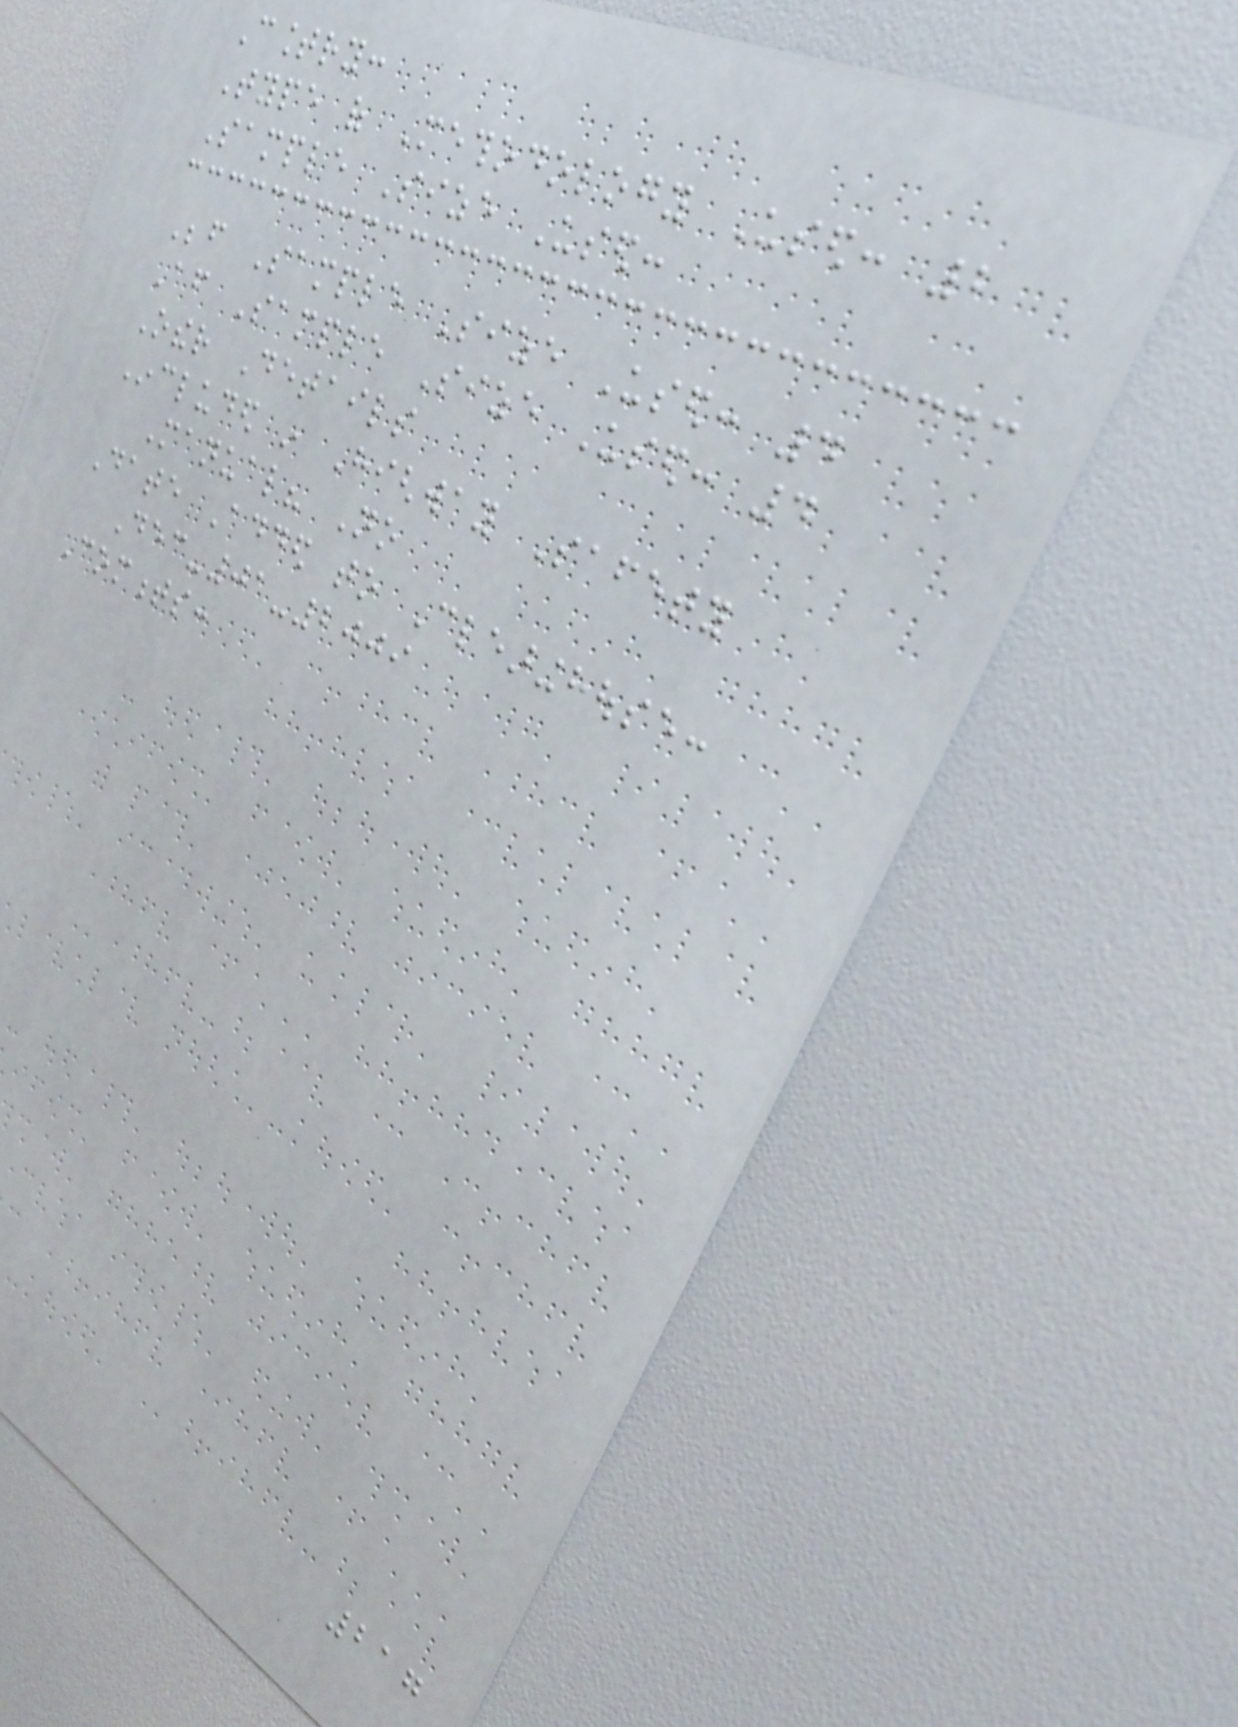Country:
Type of Methodology Used: 2
Sample Size Used:
Before Sample Size Used: 4
After Sample Size Used: 4
Other Details
Included in Highway Safety
Manual? No
Date Added to Clearinghouse:
Dec-01-2009
Comments:
217
